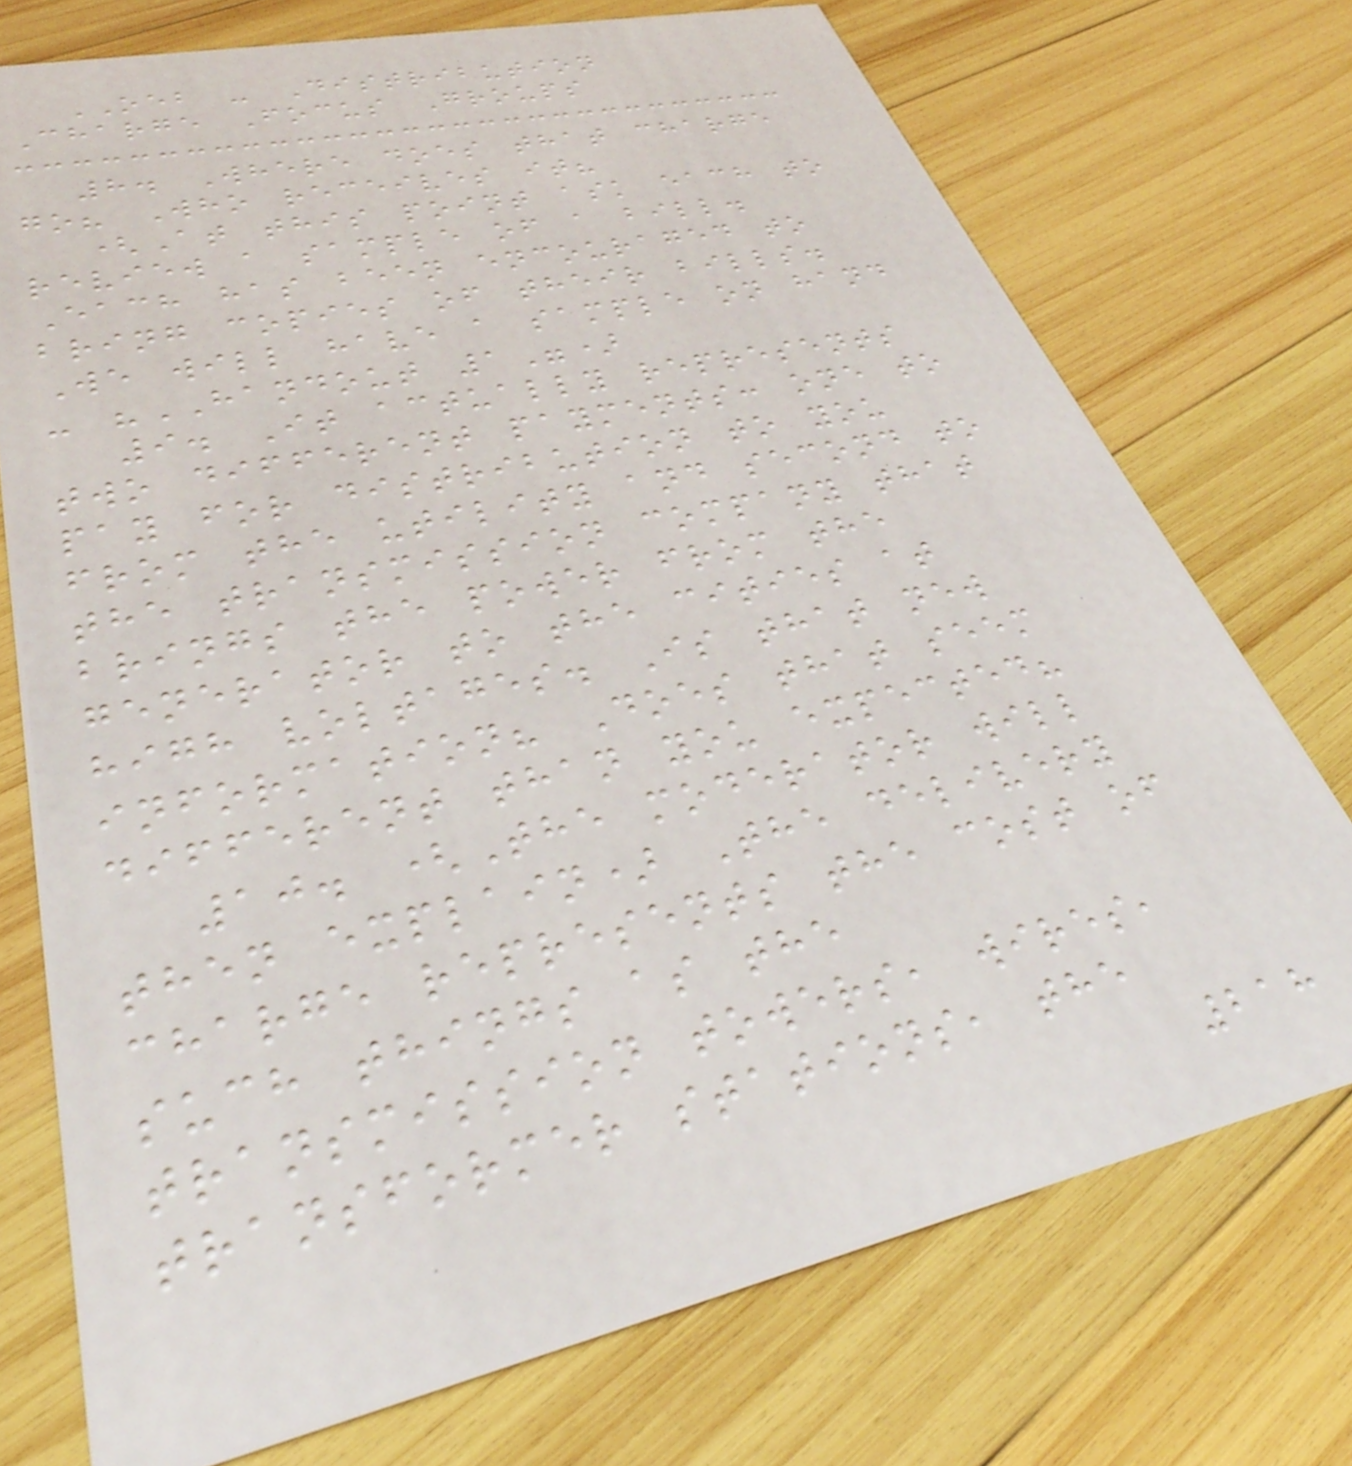OEB - Distribution
Charge Focus Groups
8. Where does that charge
go? Who receives it?
(At this point ask each to
review a sample of a bill.
Each has been encouraged to
bring copies of their bills.
We will have a sample on hand
- "HANDOUT 1")
9. It actually represents
two different payments: one to
pay for distribution to you
from the utility and second to
the transmission company that
brings the power from the
generator to the cities at
high voltages. Is that new
information? Does that seem
different than you expected?
10. (The moderator will
then explain) The delivery
charge represents the cost of
such things as the
transmission towers, wires,
transformer stations, the
218
